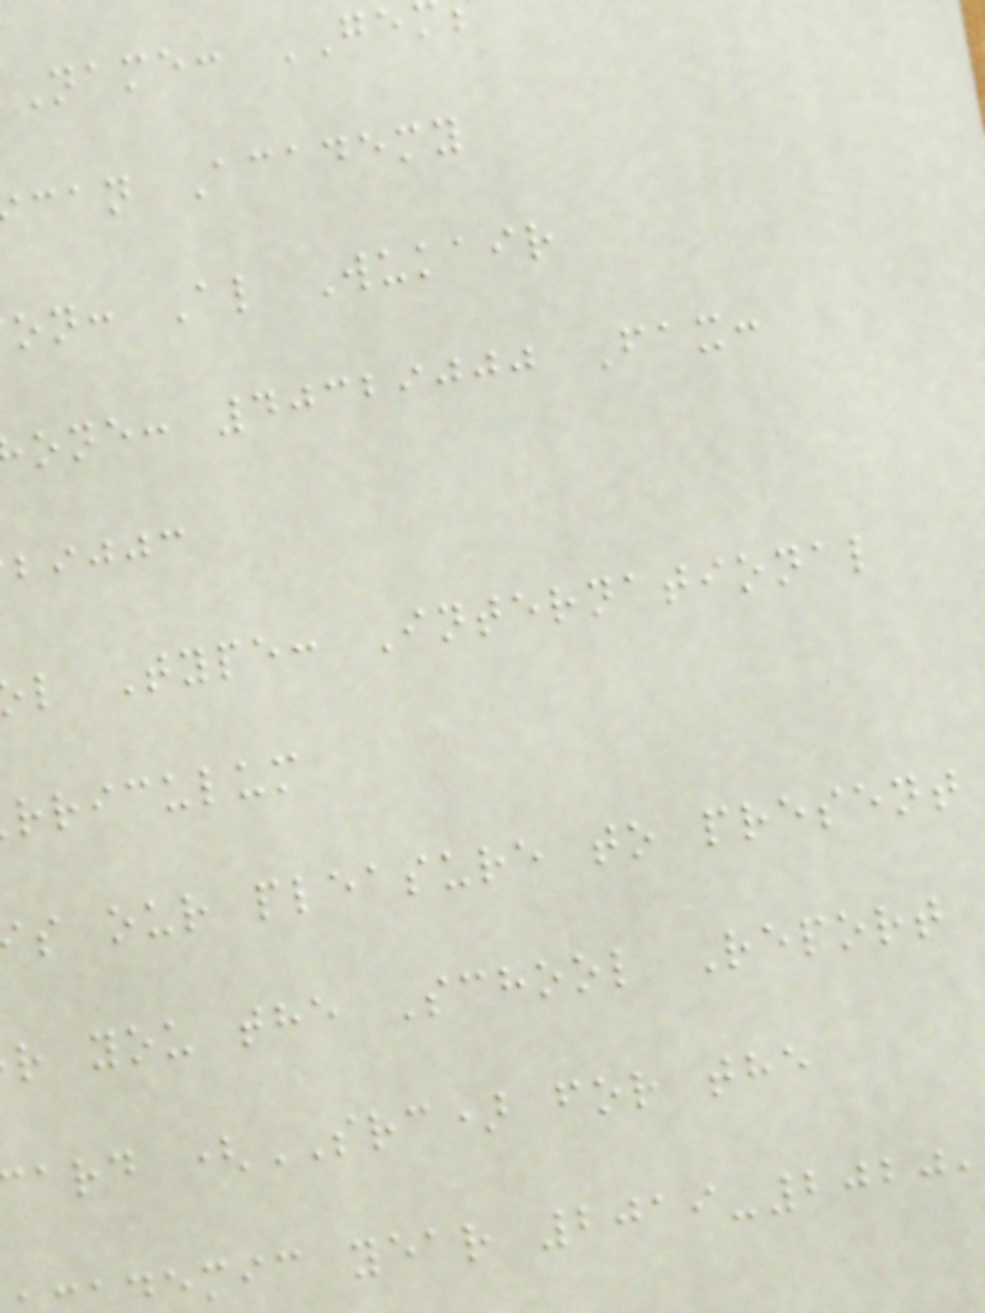Name: GE
can Academy
on: Al Wukair
one: 40329000 Fax:
bijjc
l Type: International
rriculum
s our pleasure to present
r you the School Report
ard (SRC) for the
emic year 2019-2020
